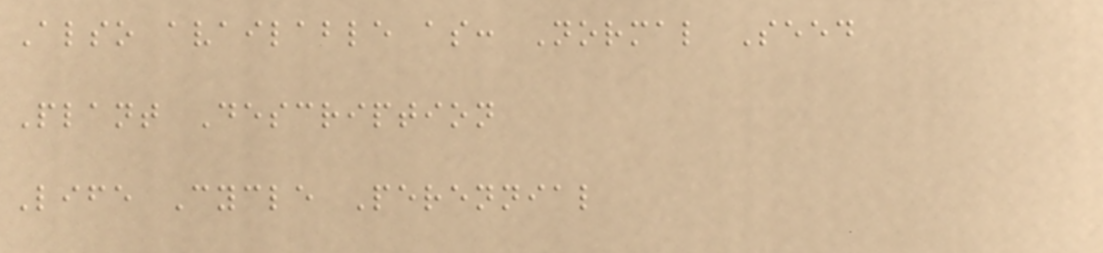Also available as: Normal Seed
Plant Description
Life Cycle Perennial
